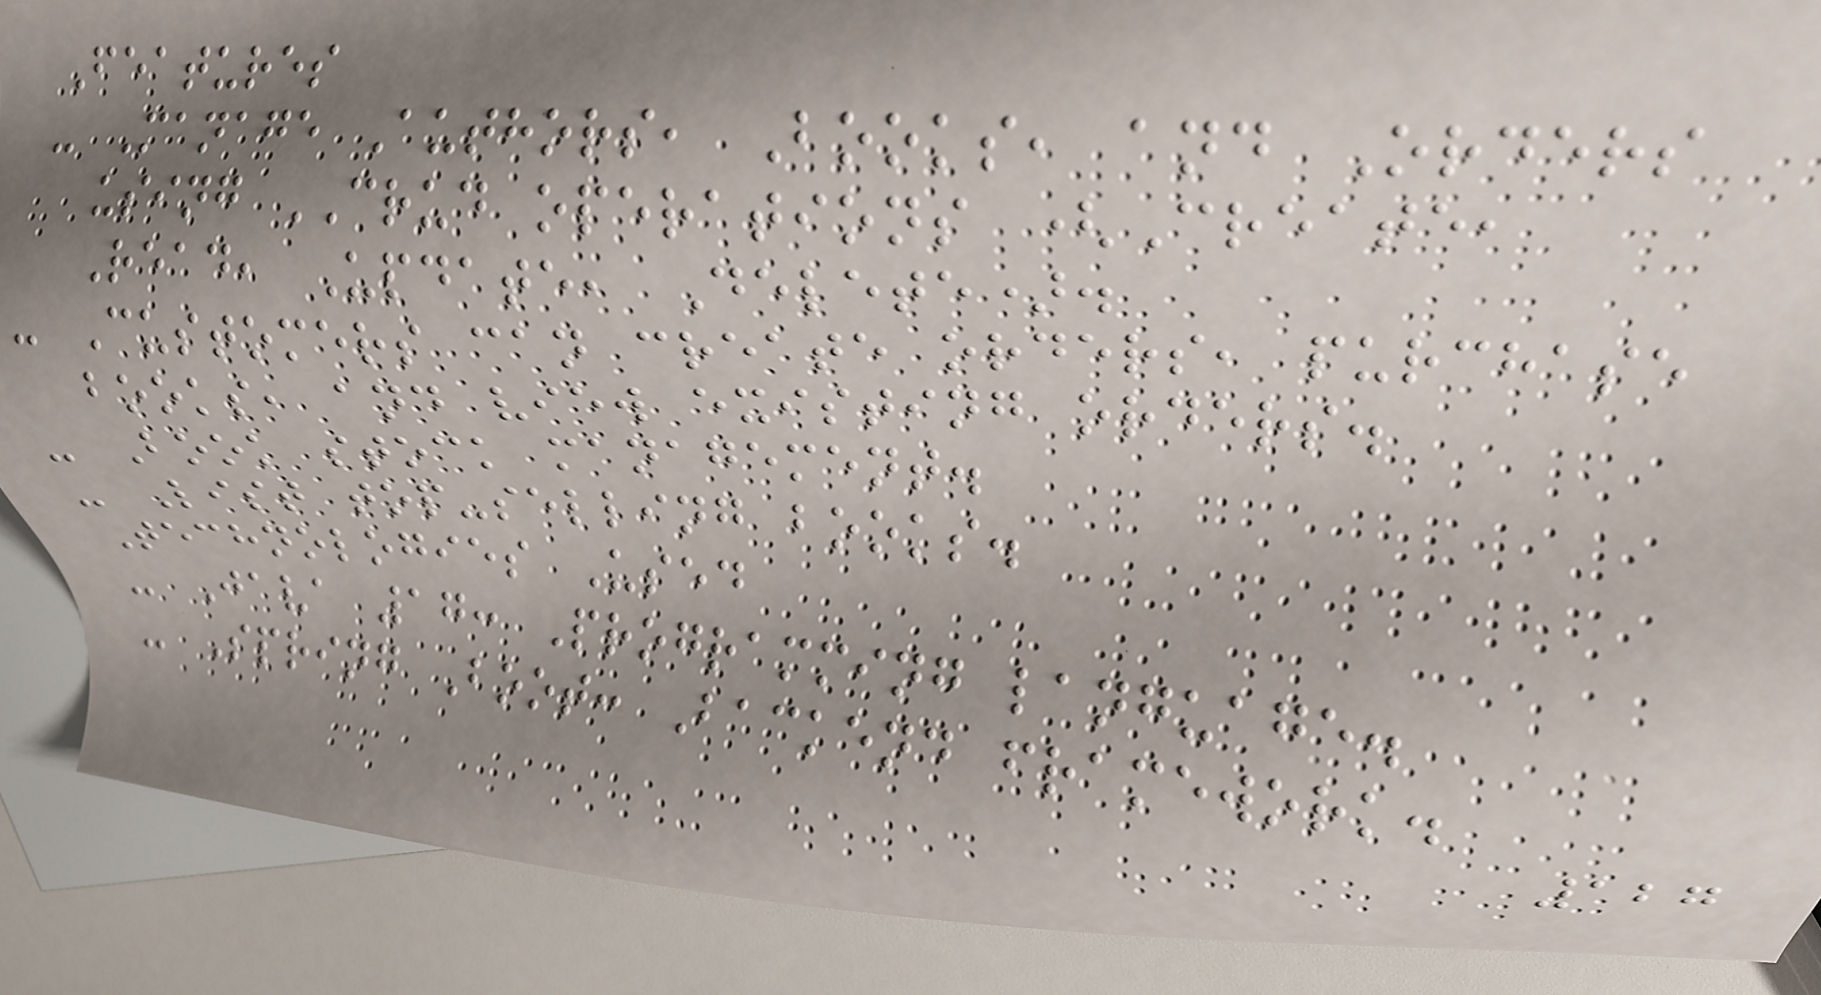Features
- Manage Authors, Books, and Orders
using CRUD operations (Create,
Read, Update, Delete).
- Customers can create orders, purchase
books, and view existing orders.
- Book stock management.
- List top-selling books.
Technologies Used
- Java 17: Programming language.
- Spring Boot: Backend framework.
127
